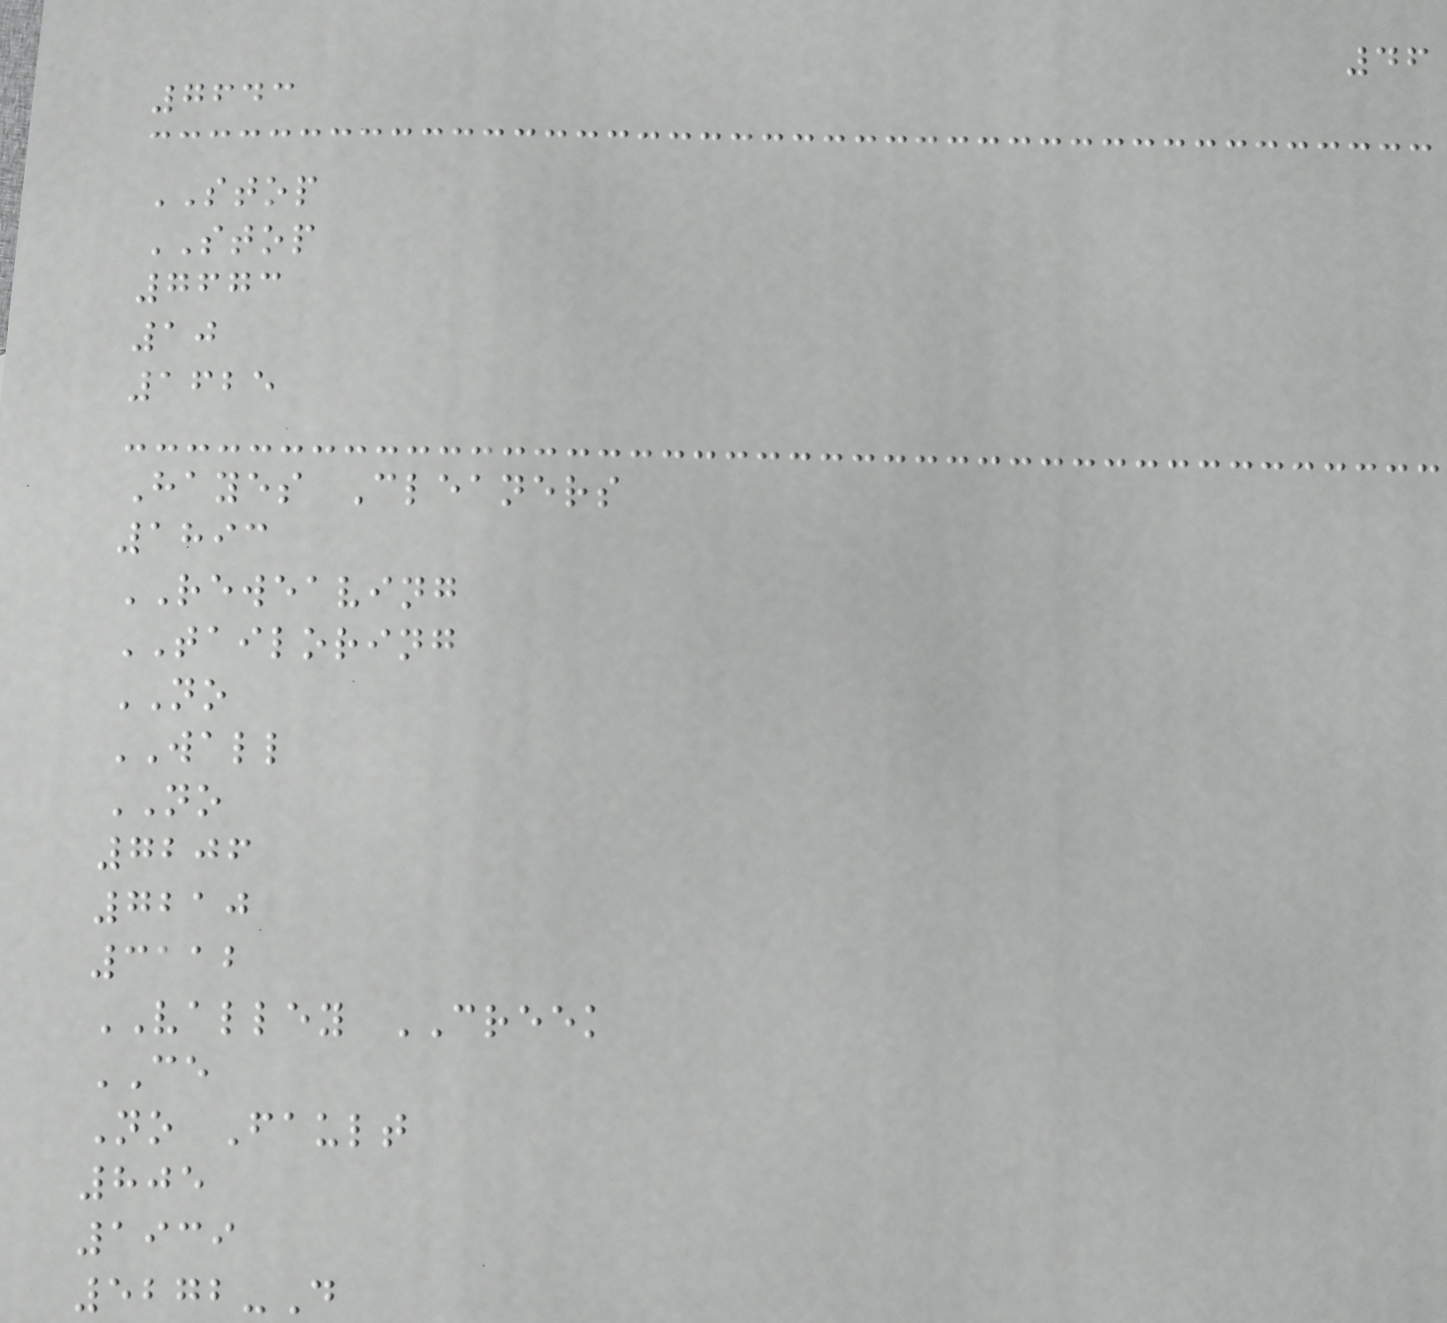46
7643
STOP
STOP
7673
10
1625
Hayes Cleaners
1893
REWEAVING
TAILORING
NO
WALL
NO
7206
7210
3112
VALLEY CREEK
CE
No Fault
805
1939
5272-D
